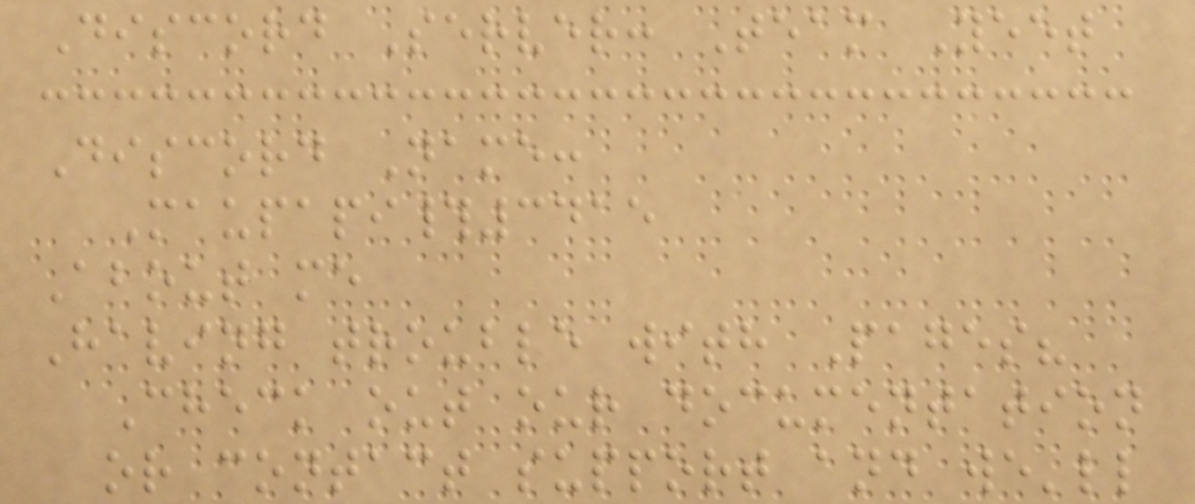Discord Server: Team Yeet
Discord Name:
Maupapi#3415
About me
Having trouble with Pages?
Check out our documentation
or contact support and we'll
